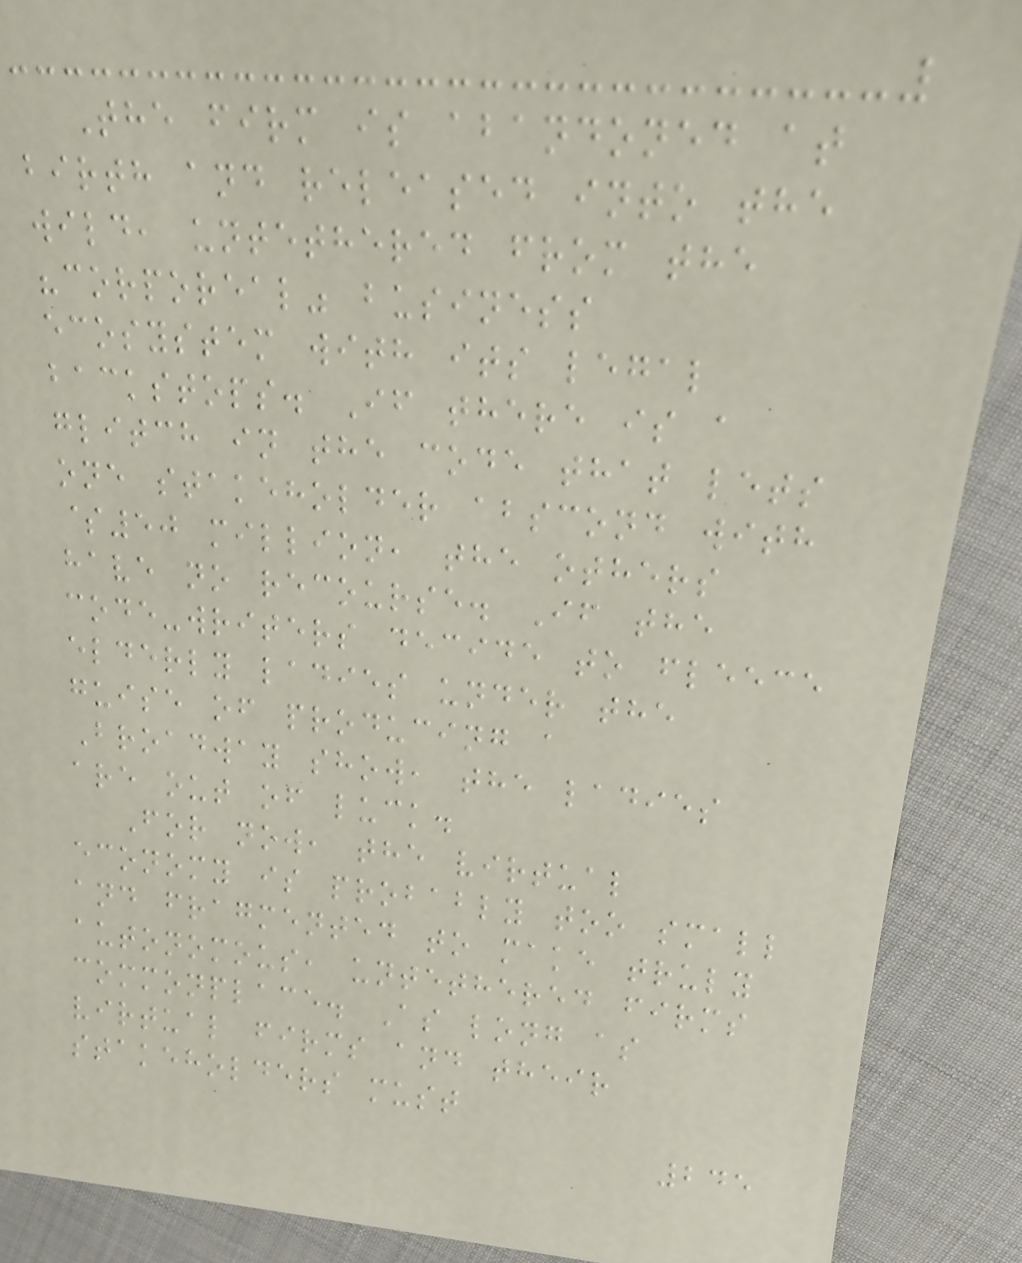The firm is abandoned at
birth and released into the
wild, untethered from the
"corporeal" business
ecosystem with its legal
backstops. If there is a
glitch in the code that lets
one stakeholder abscond with
$50 million, the others
have no recourse. If the
code-writers decide to fleece
elderly ladies under the
guise of producing a
Broadway show, the ladies
are out of luck.
For now, the virtual
economy is probably too small
and fragmented to make truly
autonomous, untethered firms
commonplace. As long as
virtual firms and their
stakeholders must
245
